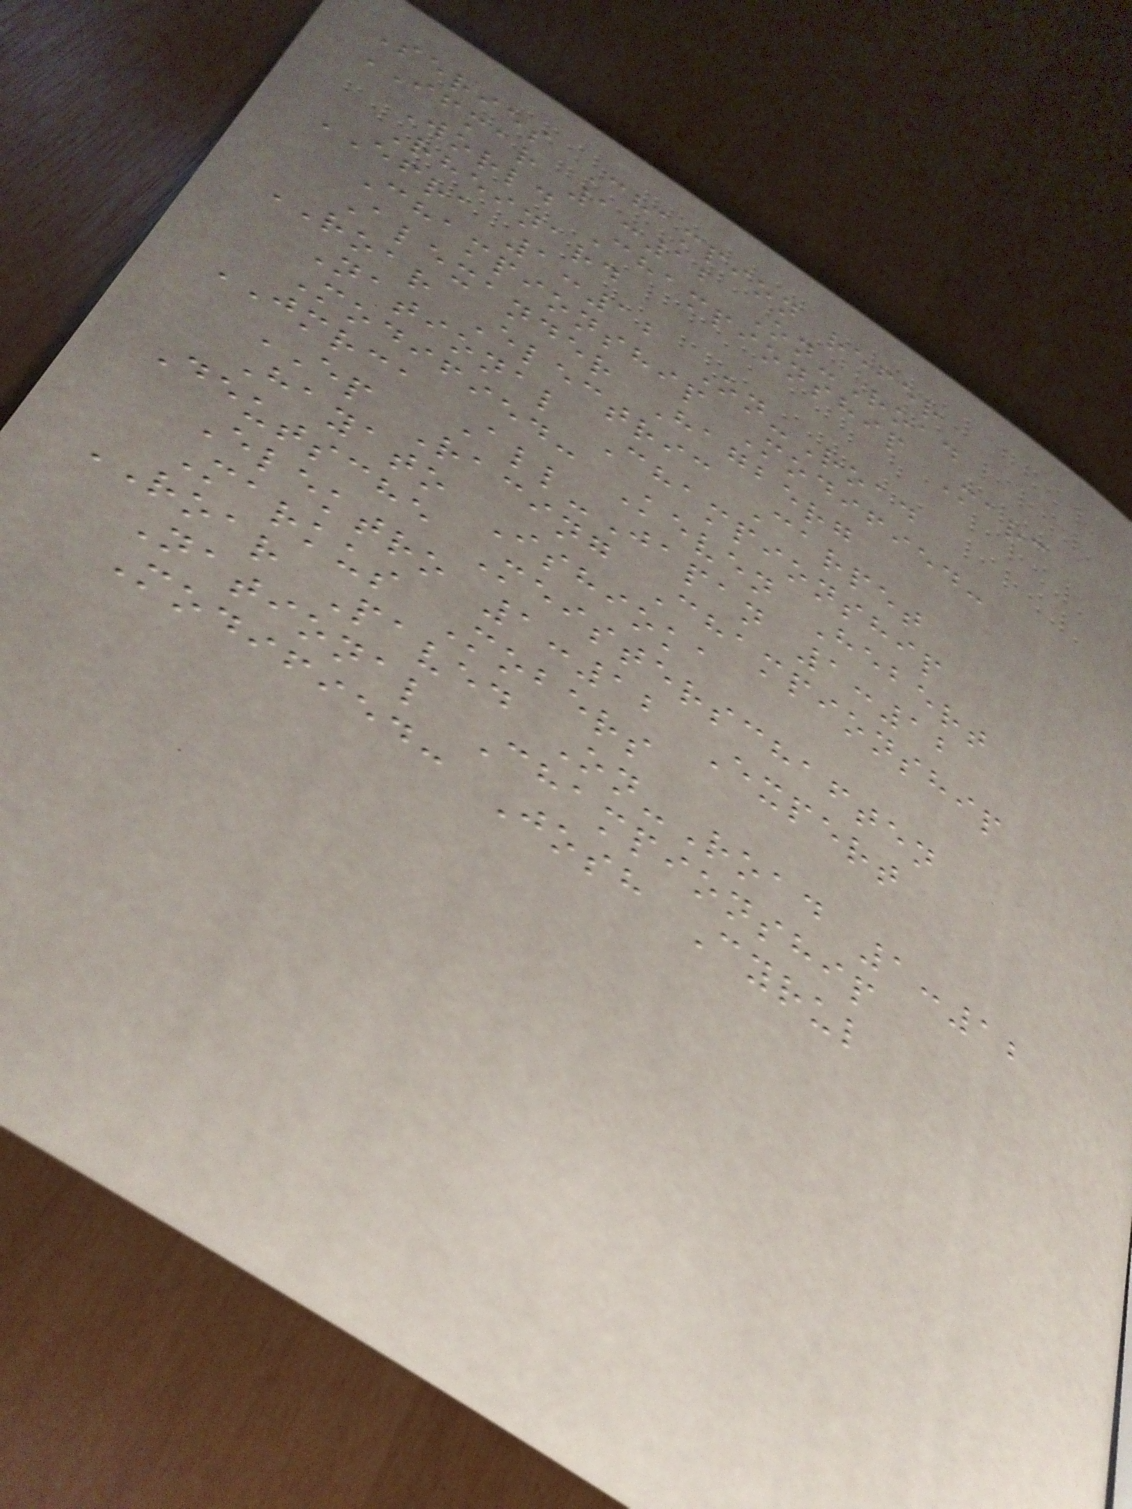Series Champion refer
IFMAR 1:12 On-Road
World Championship Marc
Rheinard
EFRA 1:12 On-Road
Championship Modified:
Alexander Hagberg
ROAR Electric Carpet
National Championship
Modified: Keven Hebert
JMRCA All-Japan 1:12
EP Racing Championship
Hayato Ishioka
Deutsche Meisterschaften
Elektro 1:12 Expert
Markus Mobers
ROAR Paved On-Road 1:12
National Championship
Modified: Josh Cyrul
